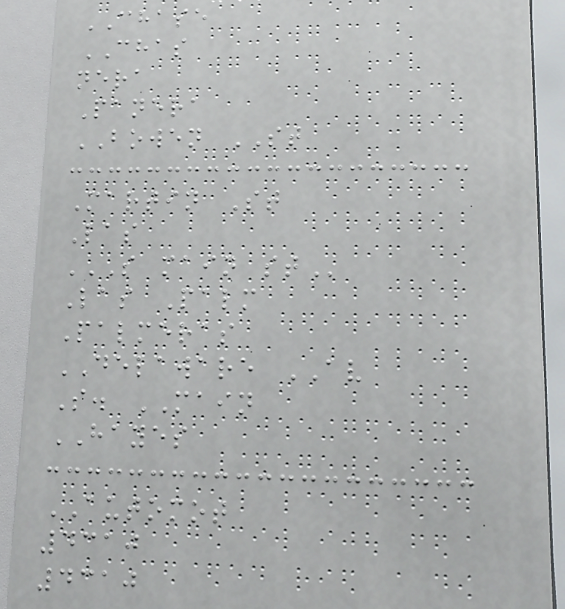CHASE
CHAS
nera
Panera
BOWEN ST
Martin St
Las
S MAIN ST
Las Palm
Palmeras
DELAWARE AV
S. MAIN
HAYES
AUTOMOT
4310
4310
